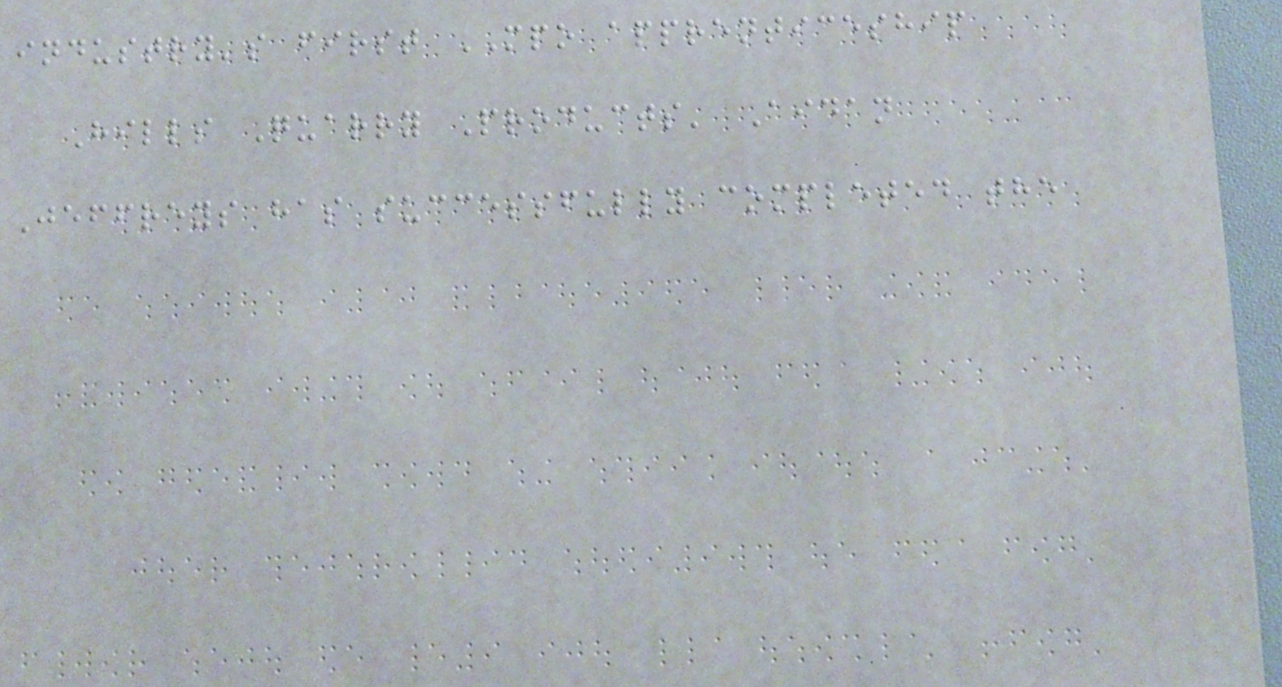industry's first MPO apprenticeship
Hills Quarry Products' Aidan
Jeffreys has successfully completed the
